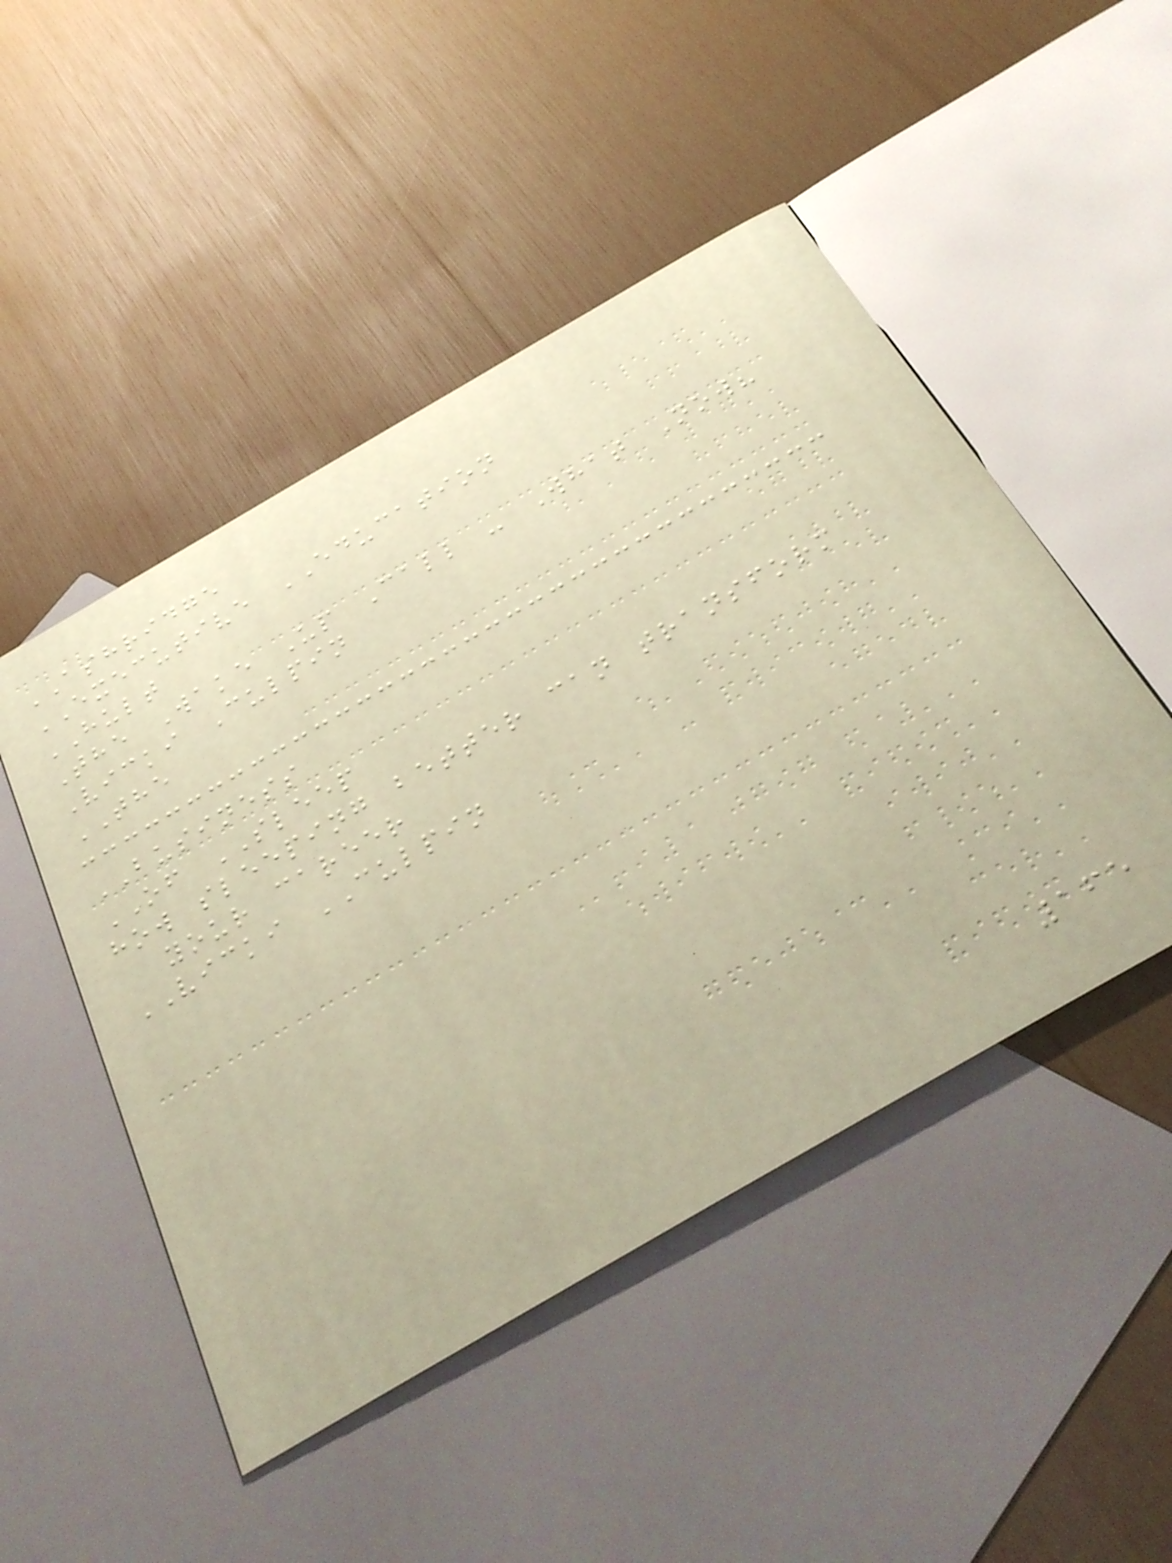ASHRIDGE
EXECUTIVE EDUCATION
HULT
The Wake Up Call - What Now?
Vicki Culpin
THE
BUSINESS
OF SLEEP
how sleeping better can transform
your career
VICKI CULPIN
165
